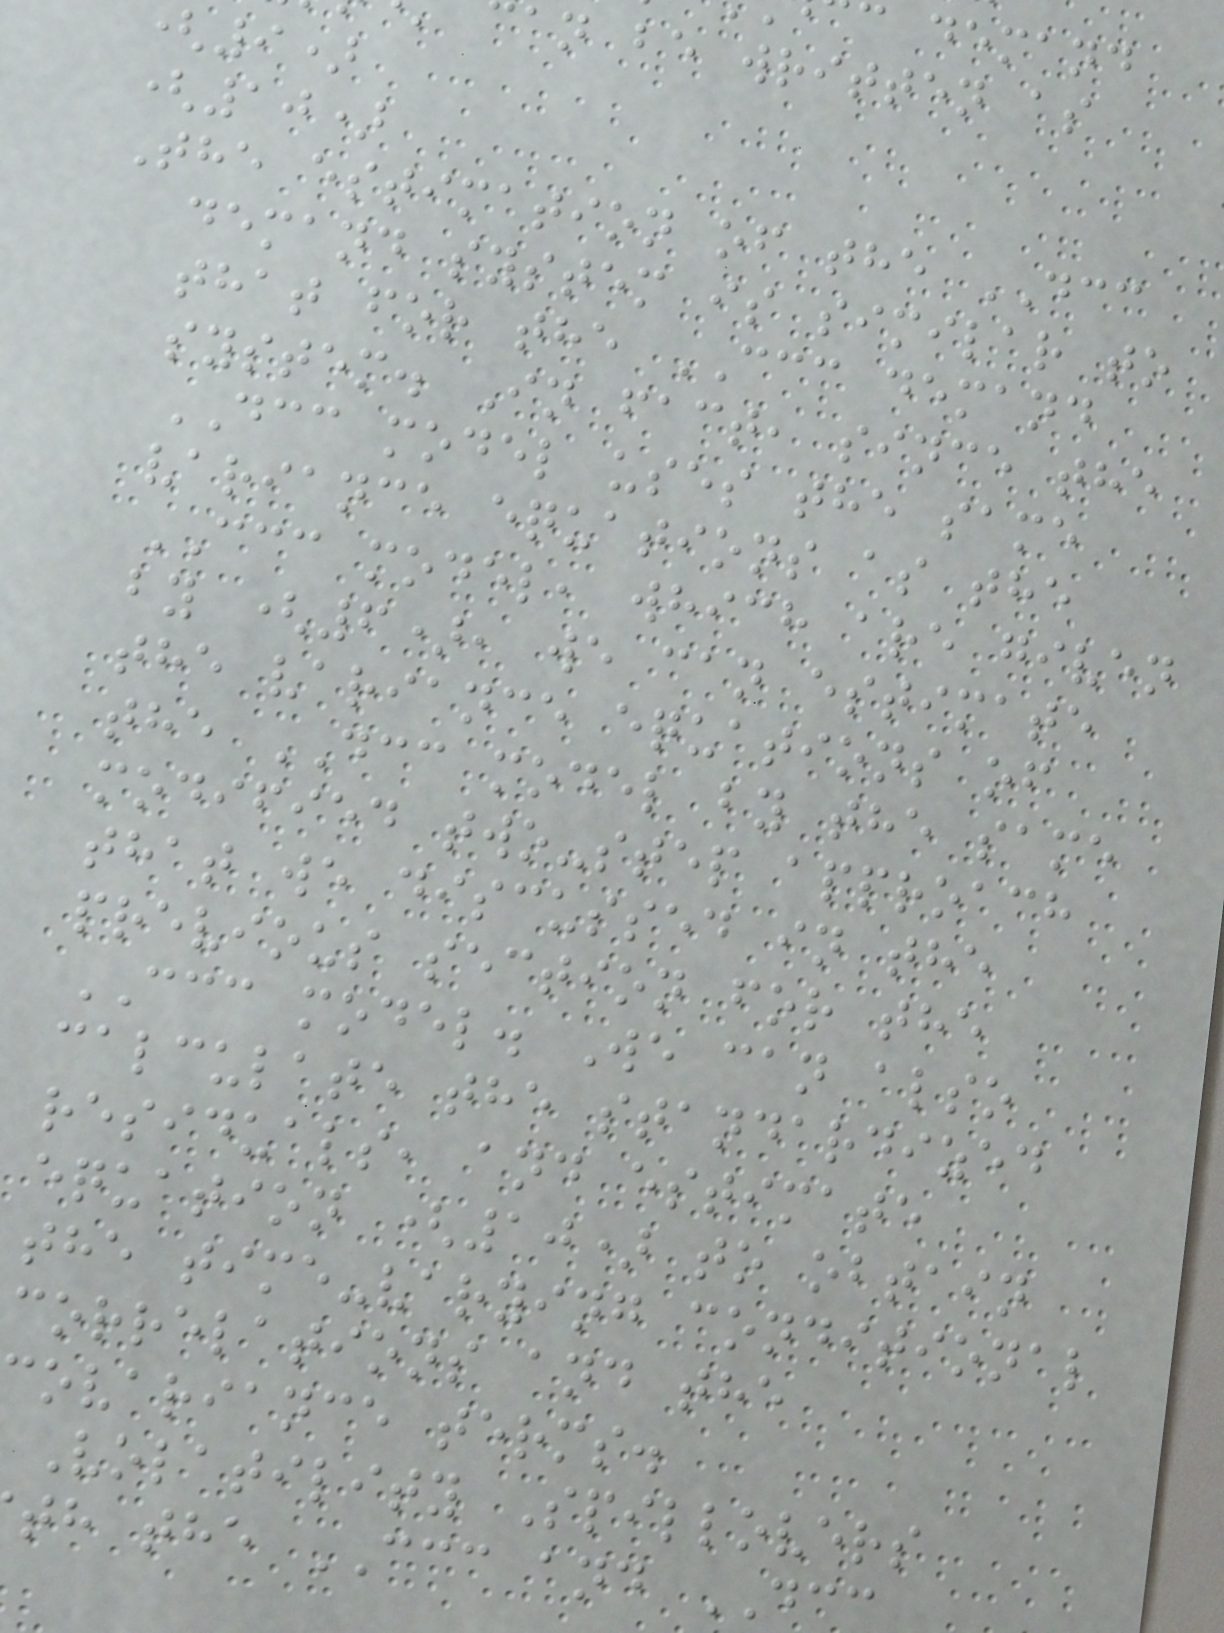c demand
an be written as
(9)
(10)
The estimation of the DCC
demand system is similar to
that for the CCC demand
system. In fact, since the
DCC model uses the same
variance equations as the
CCC model, which are given
by (6), we can estimate
the variance equations of
the DCC model by the same
modified two-step approach
that we discussed in the
previous section for the
CCC model. We can also
calculate the standardized
residuals, and estimate
equation (10) to obtain
the time-varying conditional
correlations and the
ovariance terms.
Volatility Spillovers
th the CCC and DC
